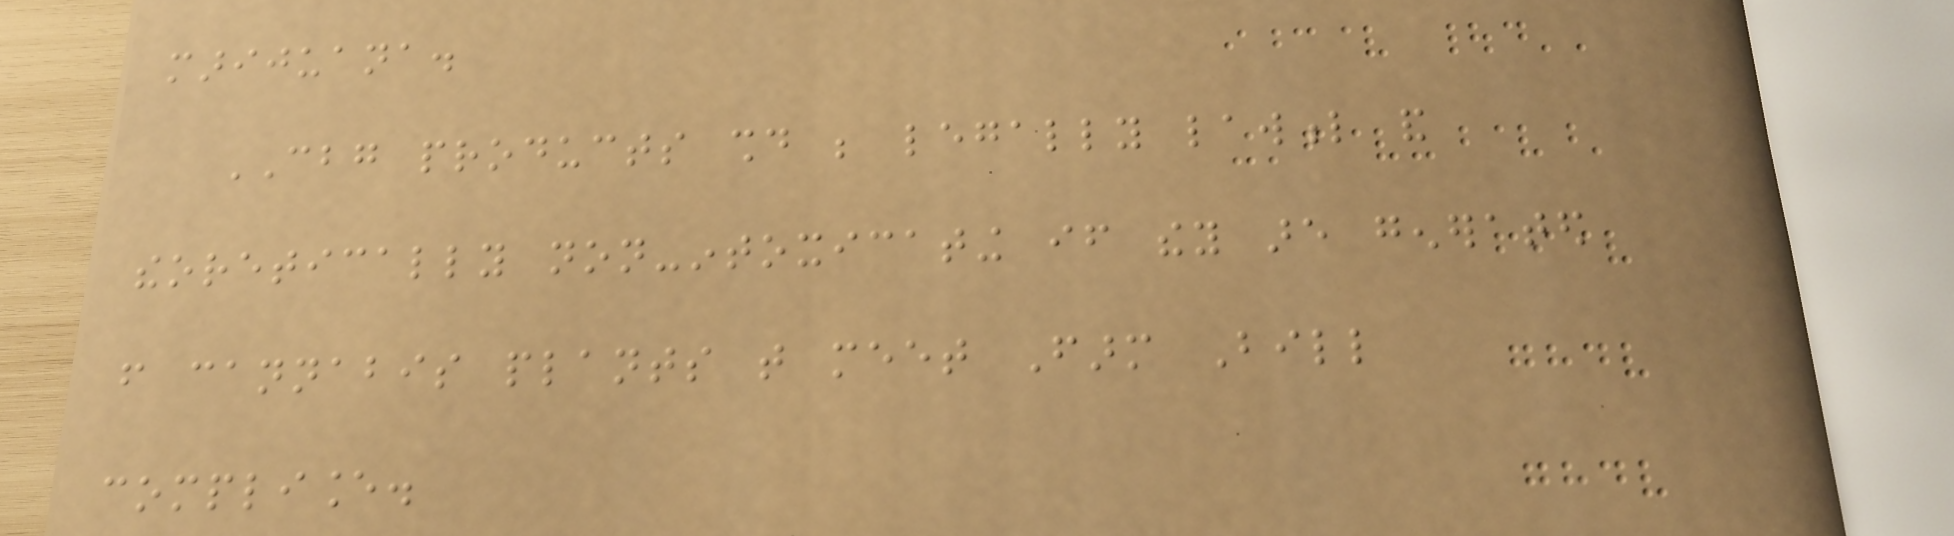marijuana.
CBG products should be legally lawful and
theoretically non-intoxicating if they are generated
from cannabis plants that meet Farm Bill
compliance.
